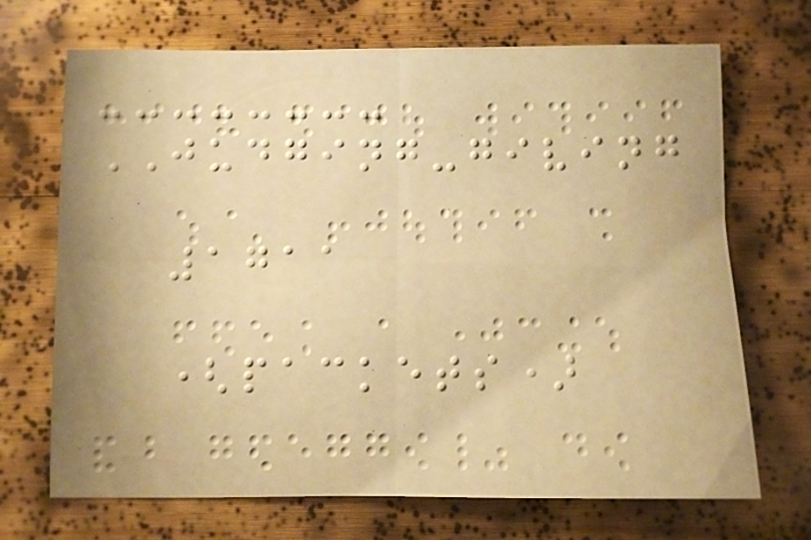JUDGING-giving
1711
(packets)
